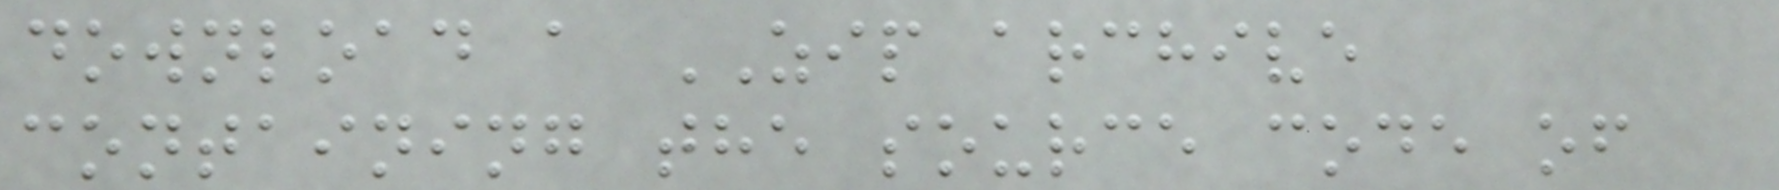download a ZIP archive
containing the source code of
